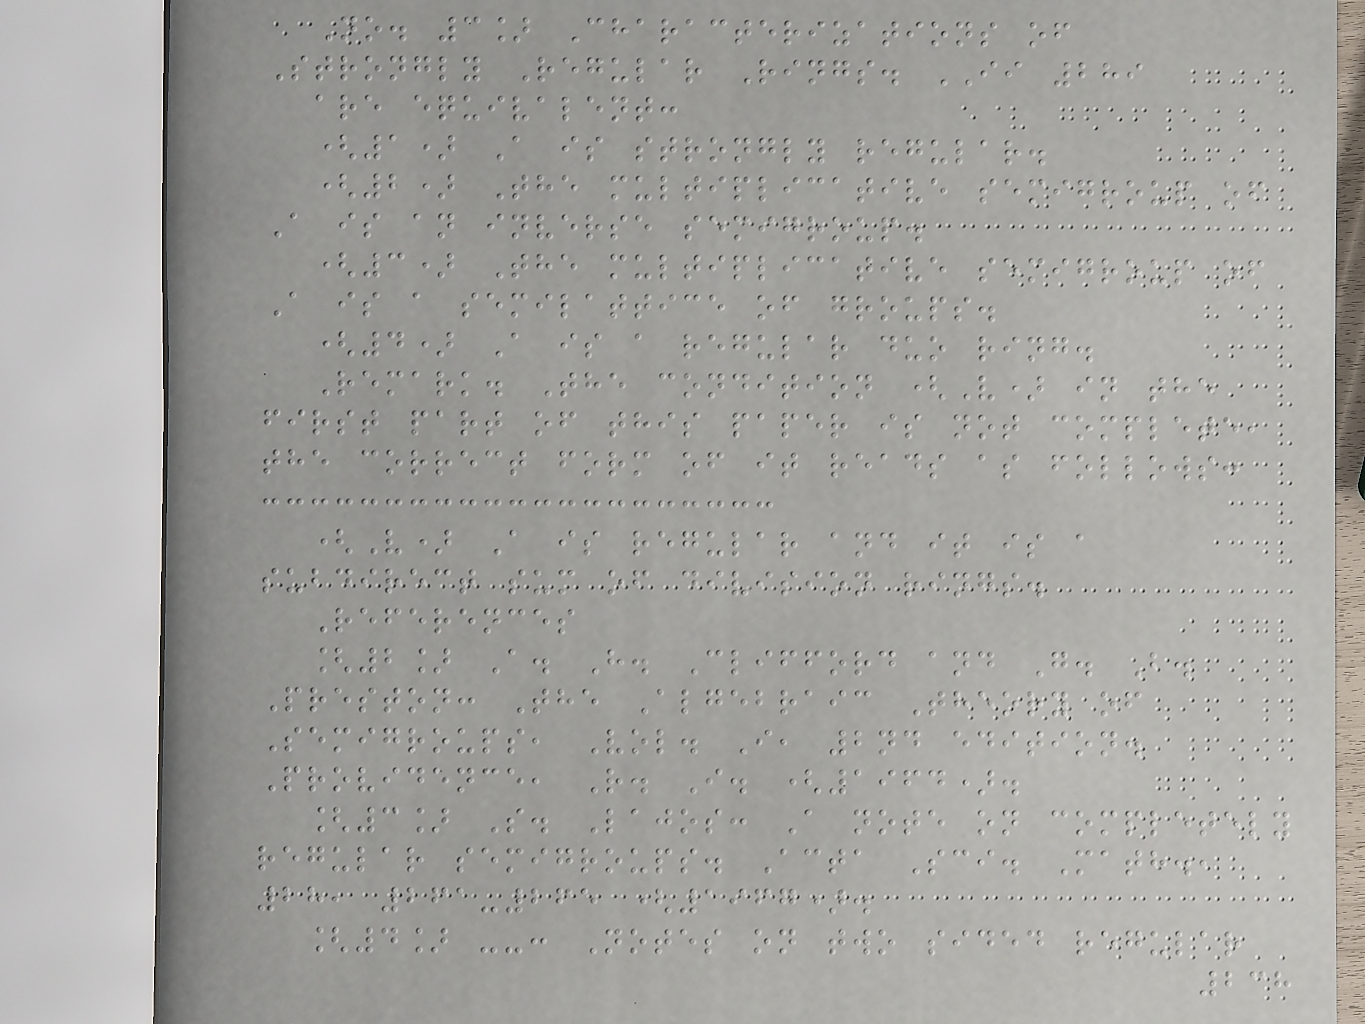No. 3] Characterizations of
Strongly Regular Rings. II 289
are equivalent:
(1) A is strongly regular.
(2) The multiplicative semigroup of
A is an inverse semigroup.
(3) The multiplicative semigroup of
A is a semilattice of groups.
(4) A is a regular duo ring.
Remark. The condition (V) in the
first part of this paper is not complete,
the correct form of it reads as follows:
(V) A is regular and it is a
subdirect sum of division rings.
References
[2] A. H. Clifford and G. B.
Preston: The Algebraic Theory of
Semigroups, Vol. I, 2nd edition.
Providence, R. I. (1964).
[3] S. Lajos: A note on completely
regular semigroups. Acta Sci. Math.,
28, 261-265 (1967).
[4] --: Notes on two sided regular
238
